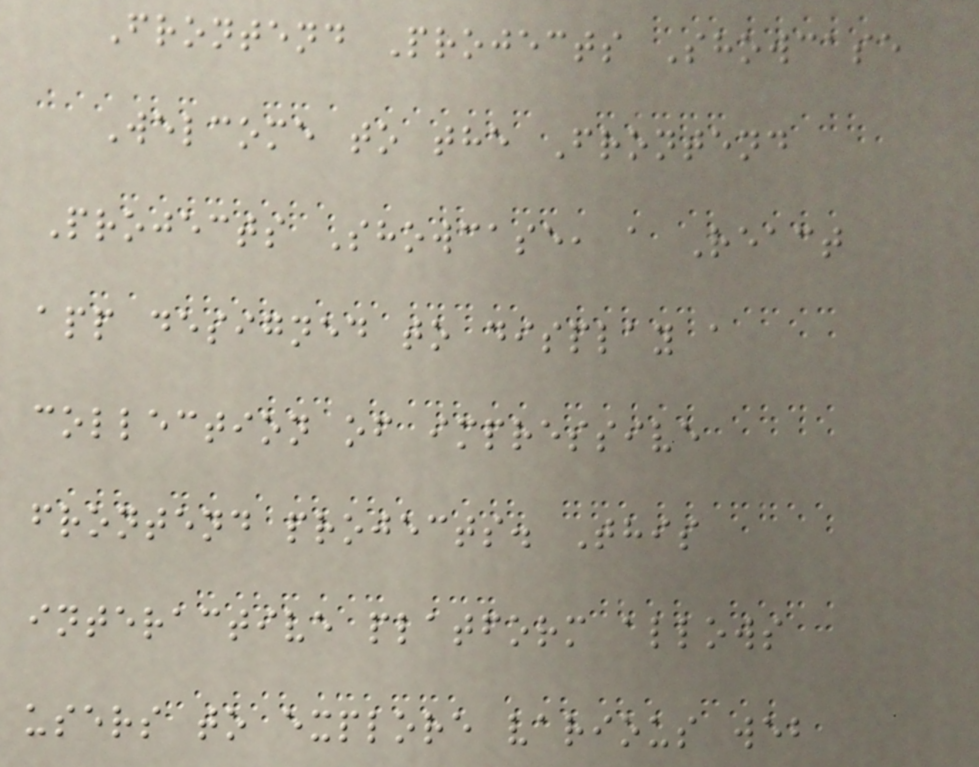Frontend Projects Showcase
Welcome to the Frontend
Projects Showcase, a React
app designed to display a
collection of impressive
frontend projects. This
interactive platform allows
users to explore various web
